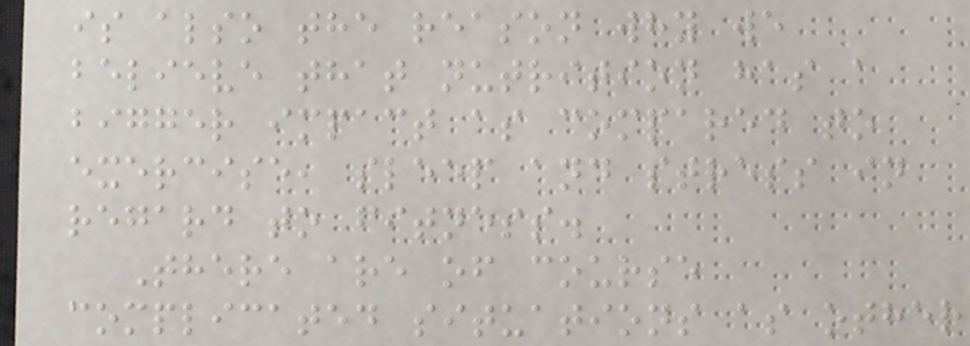is also the reason why we
believe that nutrition has a
bigger impact as compared to
exercise, sleep and stress in
regard to fitness.
There are of course
complicated situations as other
